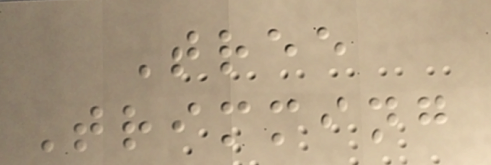Tree
Trimming
